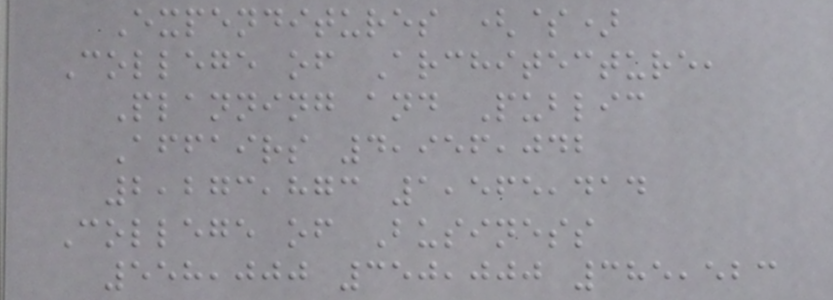Expenditures ($)
College of Architecture,
Planning and Public
Affairs 4,956,042
2,273,873 1,565,414
College of Business
558,000 350,000 385,523
